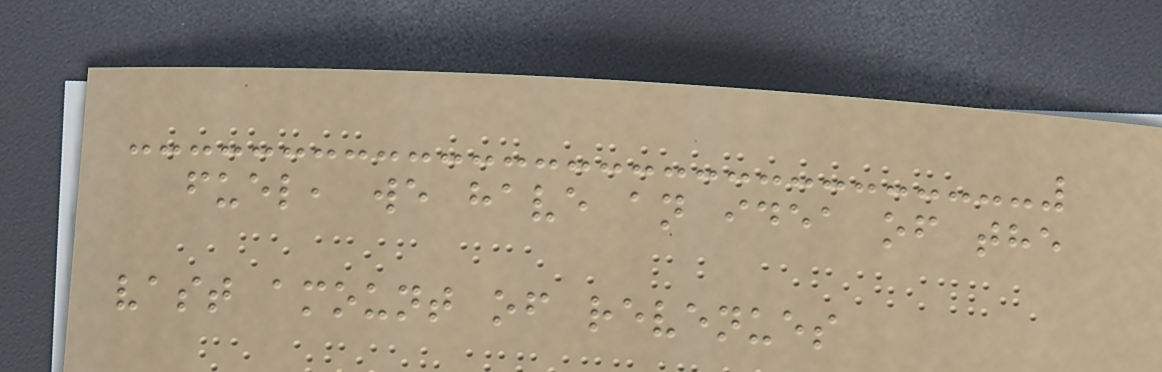fuel, we have an idea of the
vast amount of revenues
